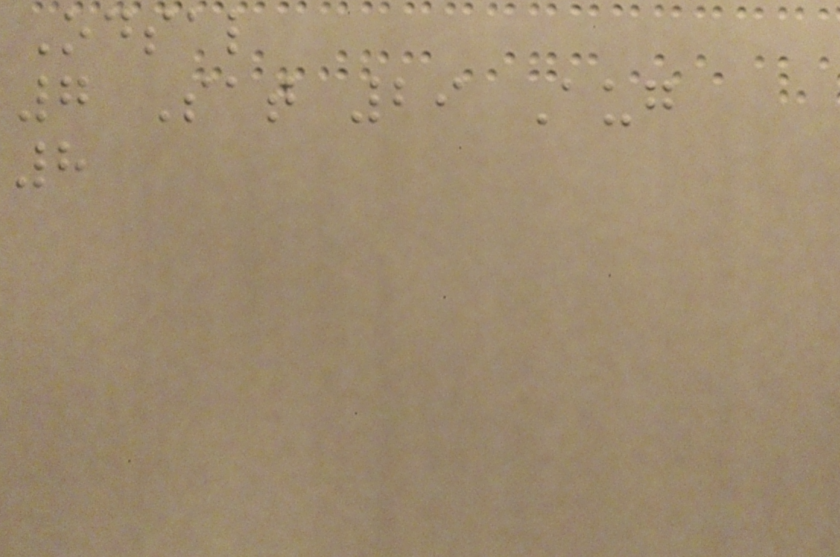Odsal
7 Sat 29 Aug
8
